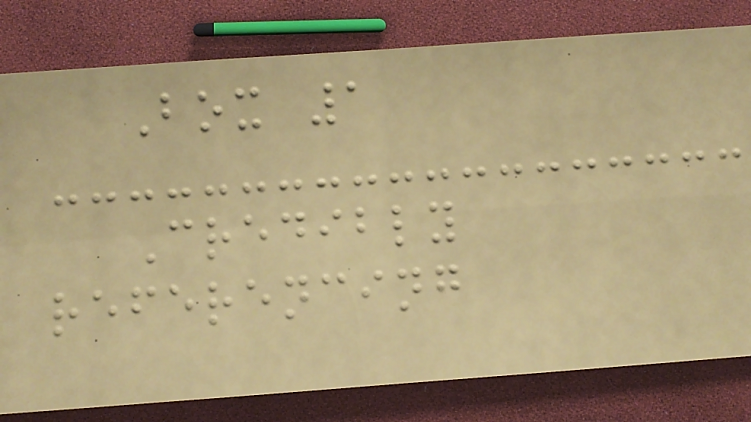Box 1
Credibly
referencing
